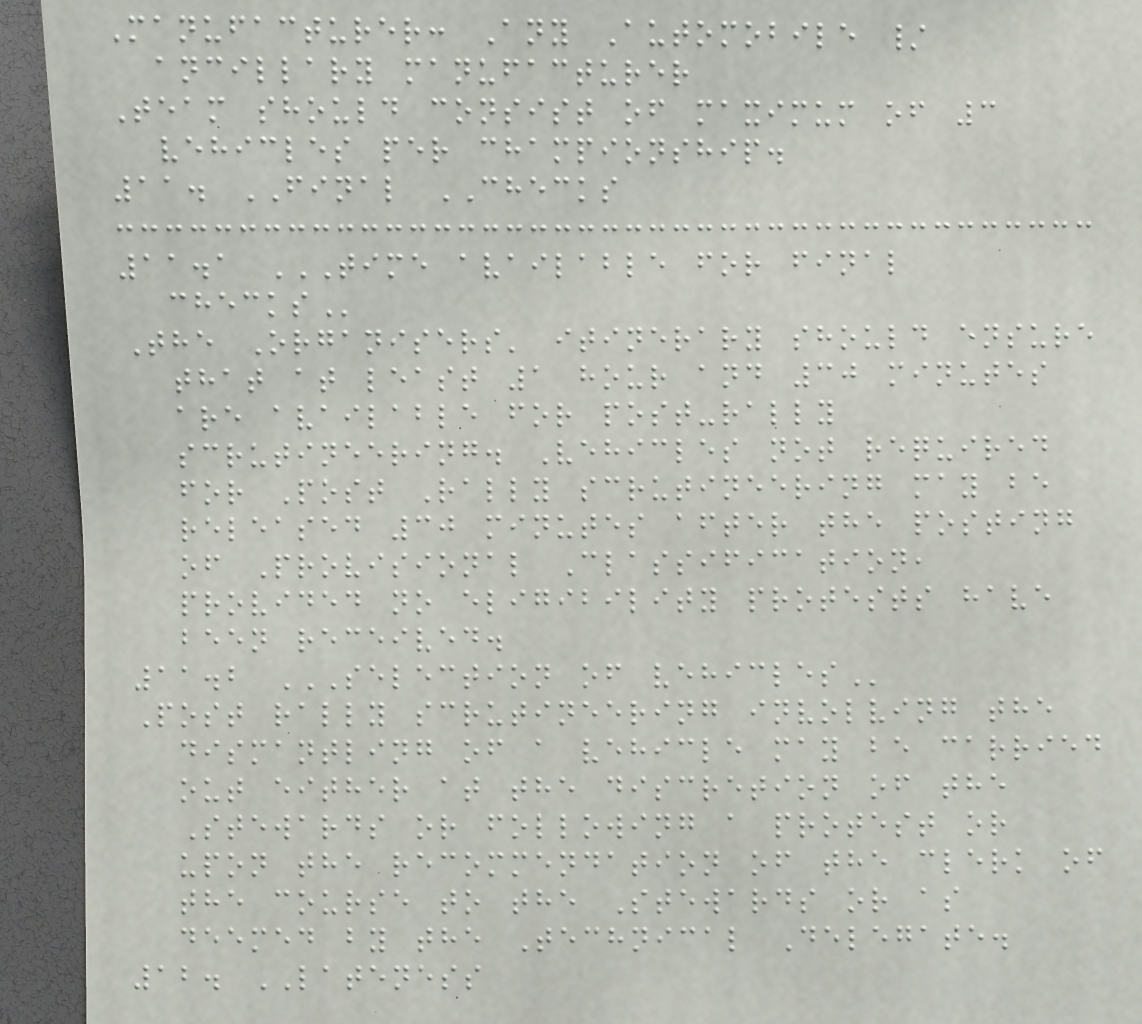Manufacturer: Any Automobile /
ancillary manufacturer
Team should consist of maximum of 3
vehicles per championship.
11. FINAL CHECKS
11.1 TIME AVAILABLE FOR FINAL
CHECKS
The Organisers' itinerary should ensure
that at least 1 hour and 30 minutes
are available for post-rally
scrutineering. Vehicles not required
for Post Rally scrutineering may be
released 30 minutes after the posting
of Provisional Classification,
provided no eligibility protests have
been received.
11.2 SELECTION OF VEHICLES
Post rally scrutineering involving the
dismantling of a vehicle may be carried
out either at the discretion of the
Stewards or following a protest or
upon the recommendation of the clerk of
the course to the Stewards or as
deemed by the Technical Delegate.
12. LATENESS
